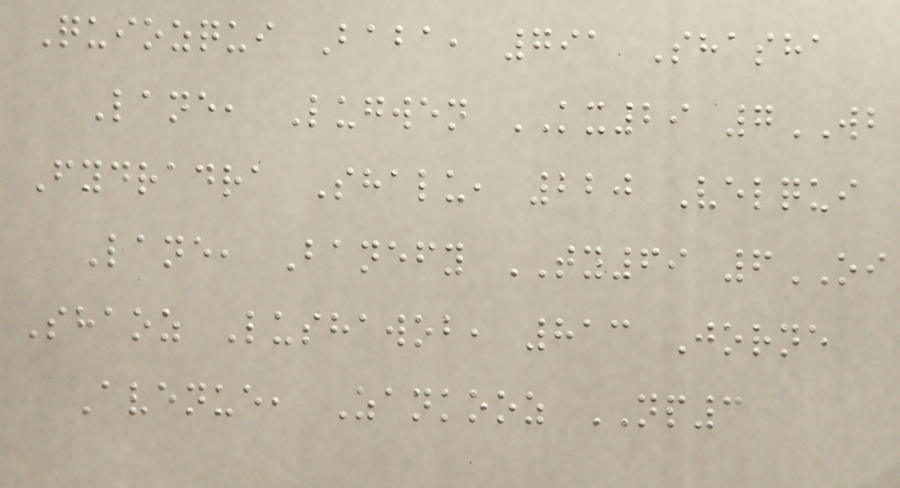Quiozqui Baba, 791 Shasha
Lane, Lugwen KX29 7WB
Fydradra Shalu, 220 Velqui
Lane, Banefy TY69 6OI
Shaoz Lushawob, 813 Jorne
Avenue, Zankooz NP3
